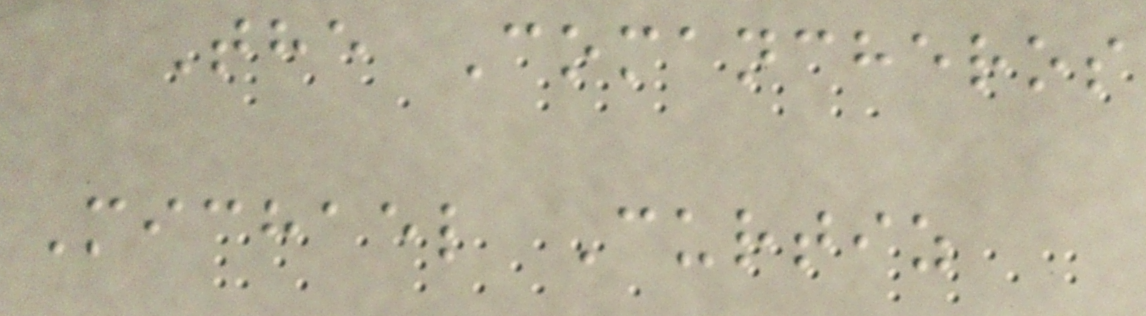The Comancheros
Michael Curtiz
